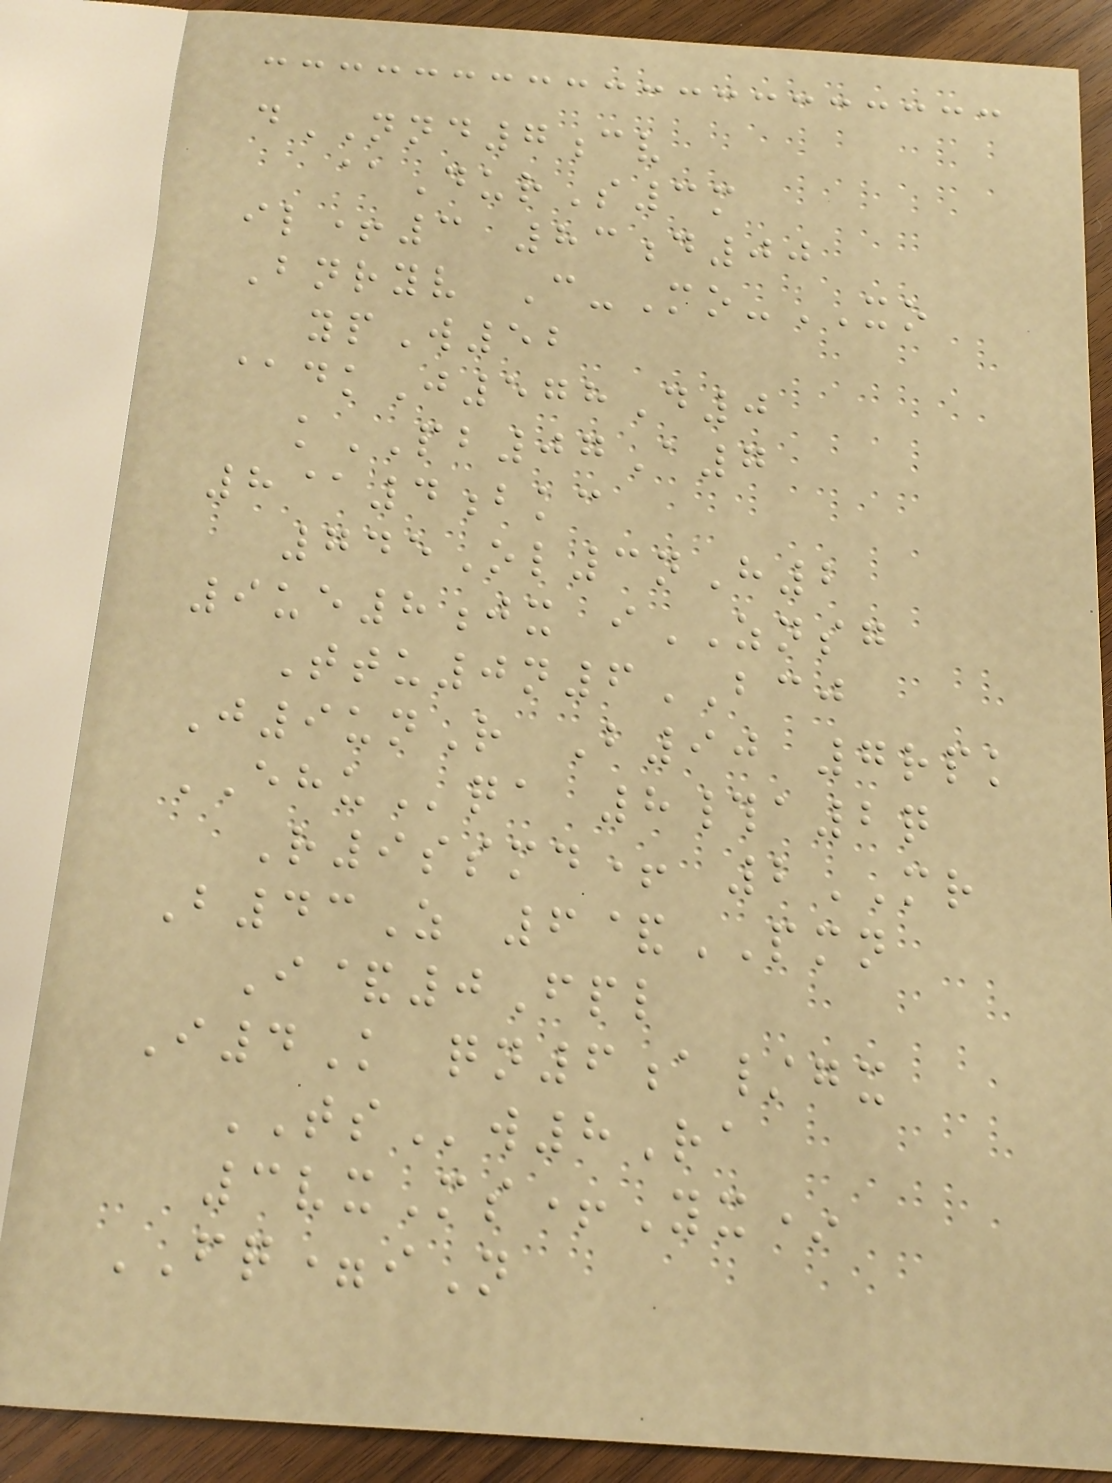dNND7cv
@DurS3m
il+3 83d00
Bnryv C-Mo-XO
ypW52
@dkJ578D0
kPB07A7
8@4bkc
745Ol3nH2
9ue8jx iZNSG
Ttu0n6BCJ
J9unR B90 7rpk
EHUqa 8#a2q
R9ssmd+ 2MR
B43Z 6&PMN
I&0Fpl
I4K qn6a/gx
TSw8Ra
3vxMs+Yx*
FQ=iN
